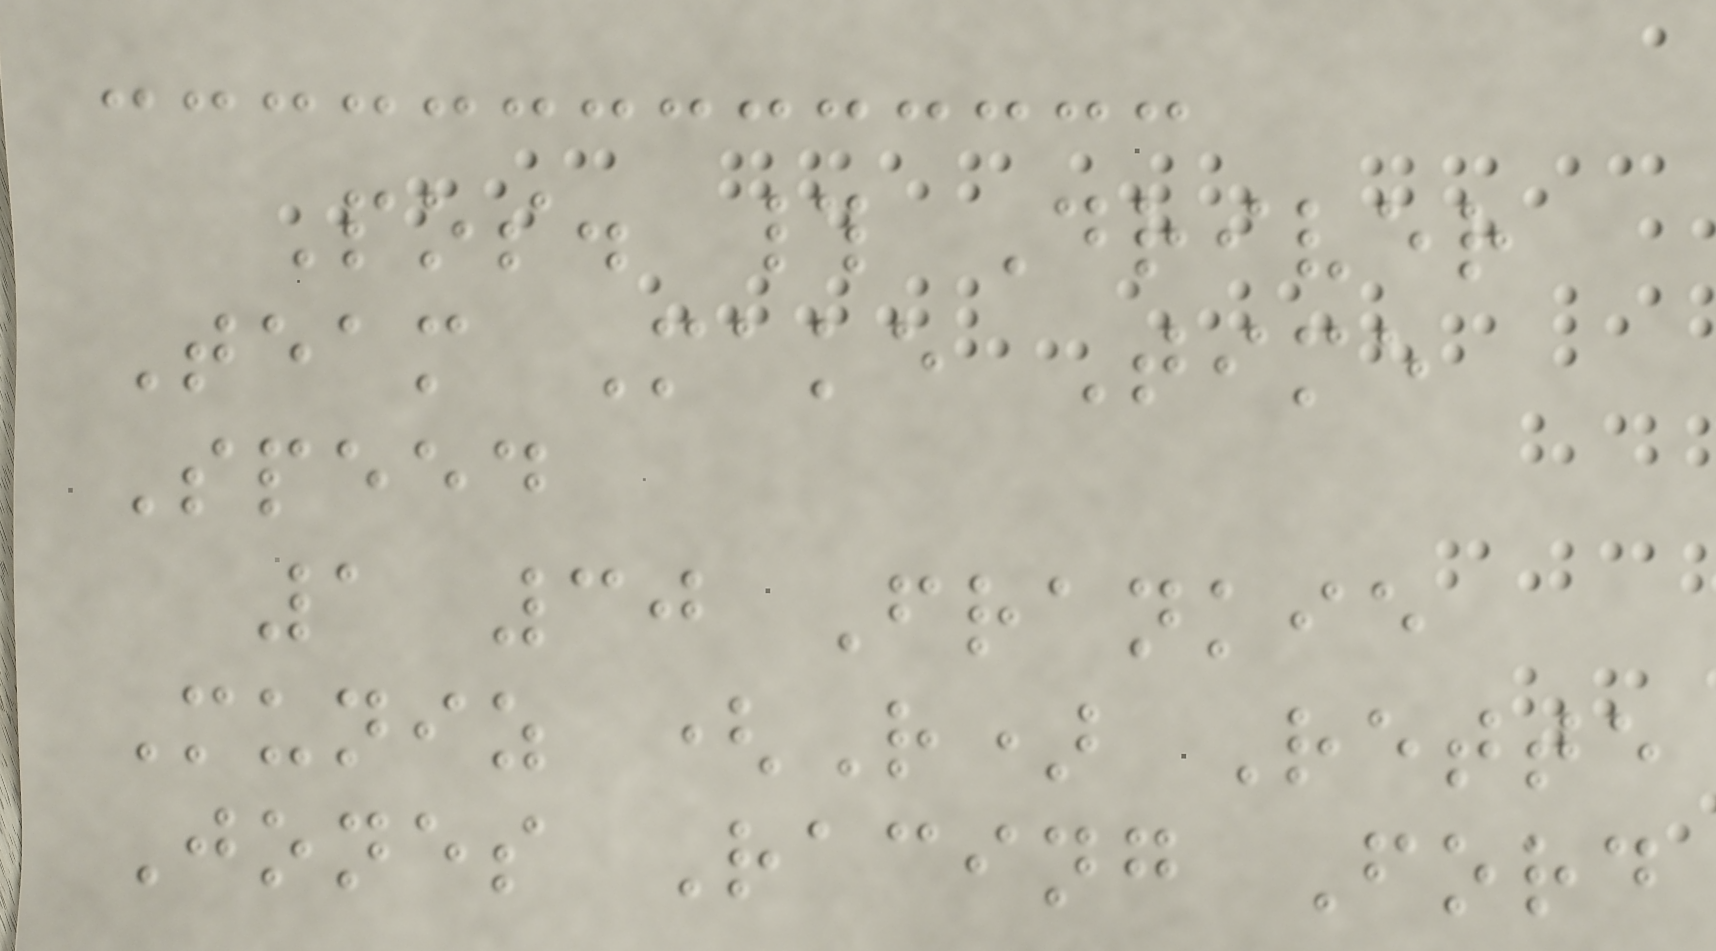Pos. # Driver
Team Make Time
Speed
1 30 Frankie
Muniz (R) Rette
Jones Racing Ford
